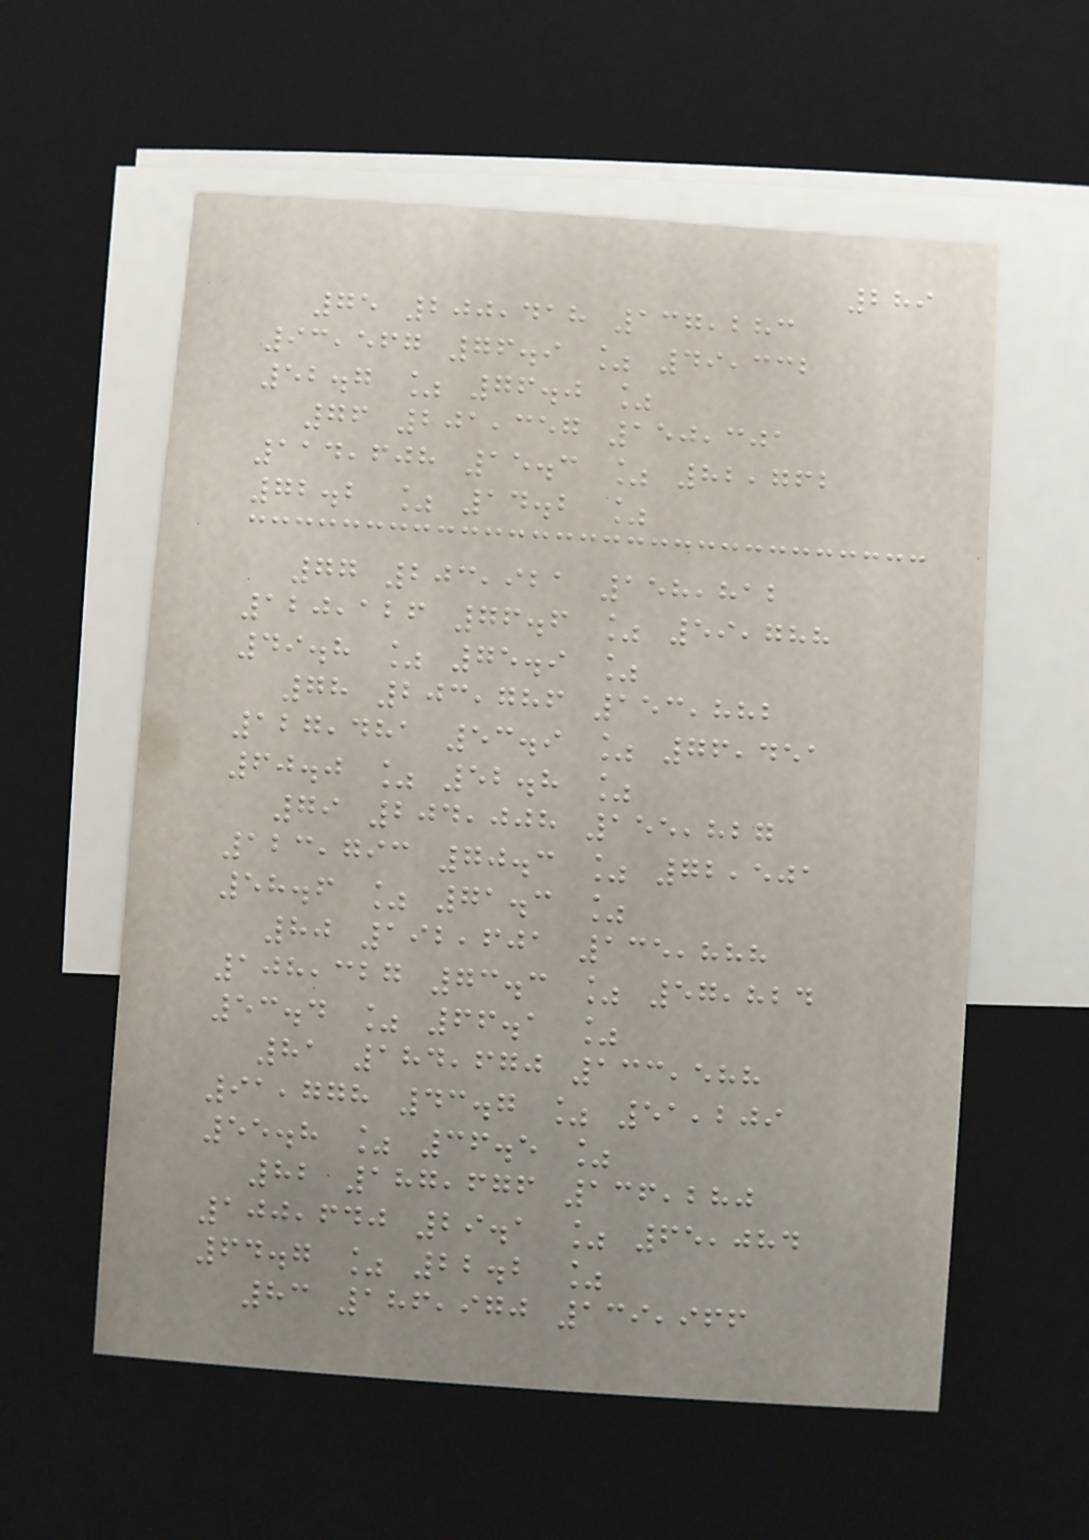289
75 200,418 137,283
93,567 76.9 % 49,332
52.7 % 76.0 %
76 201,357 150,301
114,608 15.3 % 82,762
72.2 % 14.2 %
77 203,921 158,812
120,126 76.6 % 59,788
49.8 % 75.9 %
78 203,786 153,882
127,481 53.9 % 76,451
60.0 % 52.8 %
79 204,008 155,827
123,793 70.3 % 72,501
58.6 % 71.3 %
80 192,601 135,888
108,327 73.3 % 57,824
53.4 % 66.1 %
81 184,670 133,588
91,778 43.7 % 51,209
55.8 % 36.5 %
82 187,676 136,280
100,640 29.1 % 65,084
64.7 % 22.2 %
83 186,970 139,966
